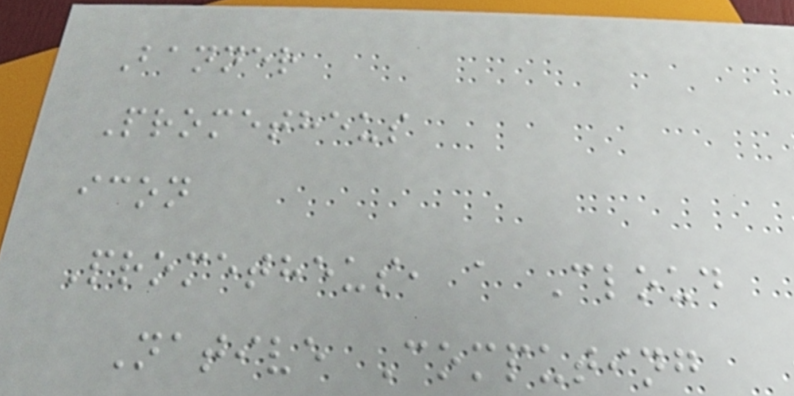Banner
Prometheus
icon
Prometheus, a Cloud
Native Computing
